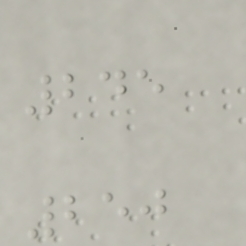245
250
